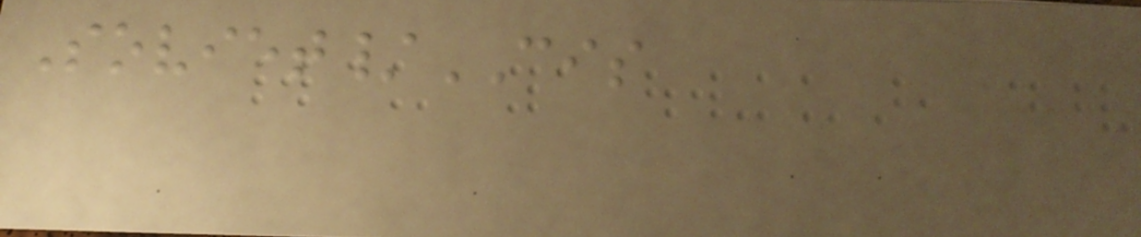Soviet/CIS
